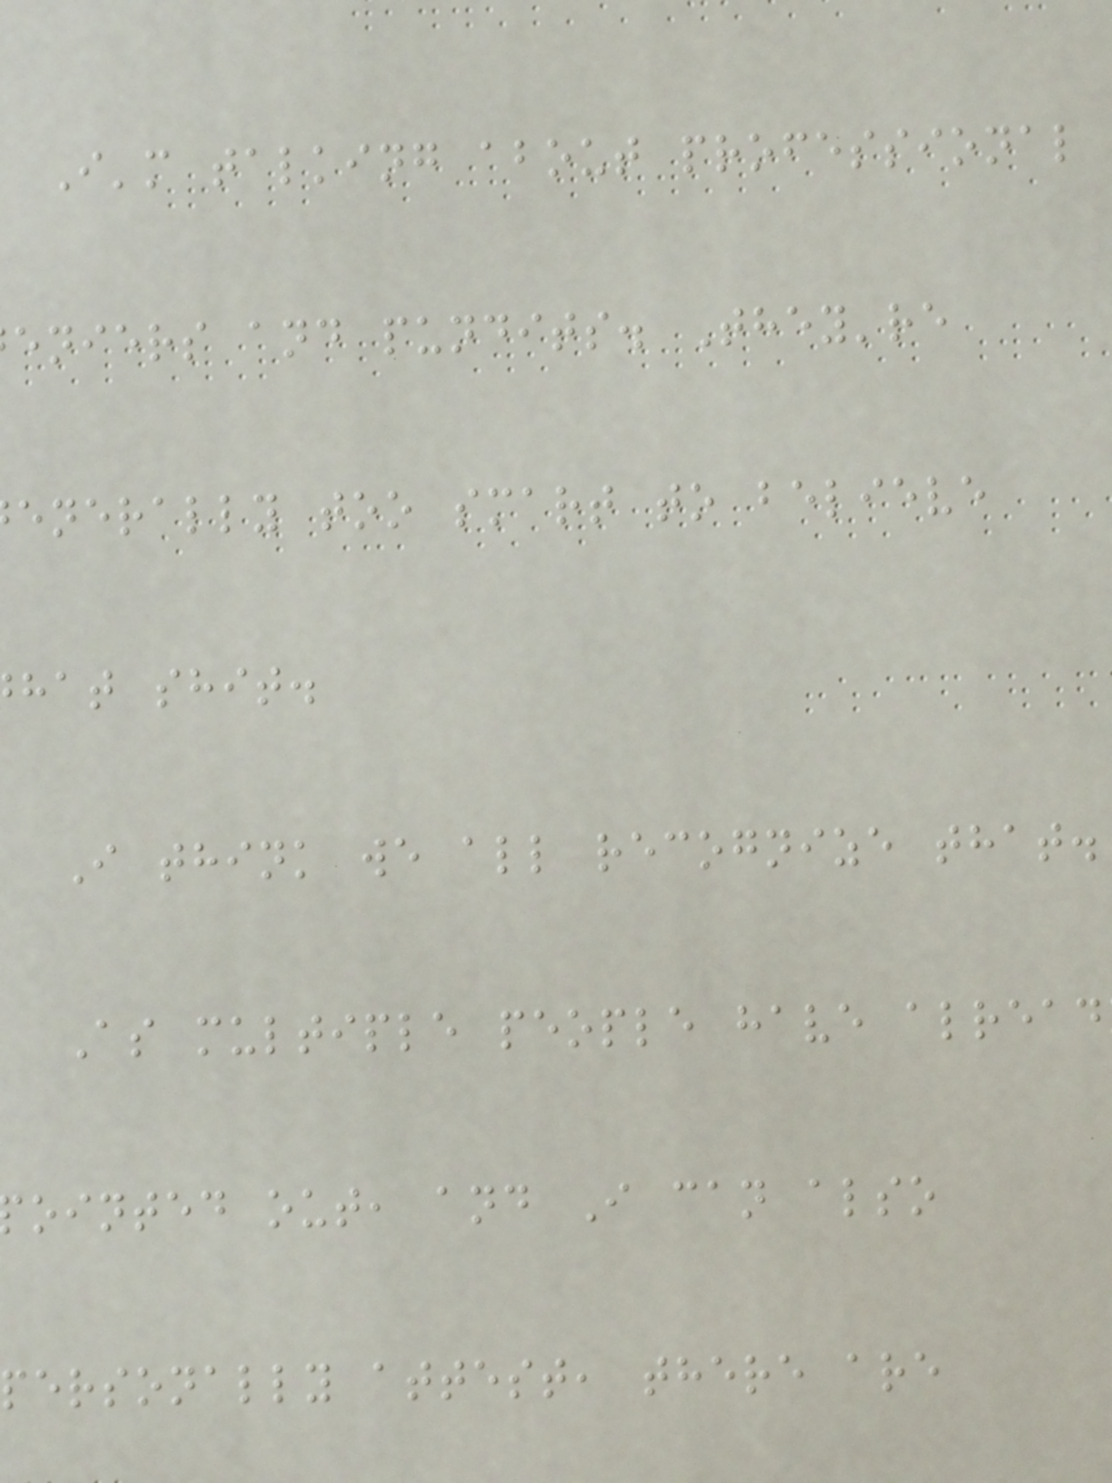I'm talking about professional
eniers and pundits. They're
enerally too smart to believe
hat shit.
I think we all recognize that.
As multiple people have alread
ointed out, and I can also
personally attest, there are
